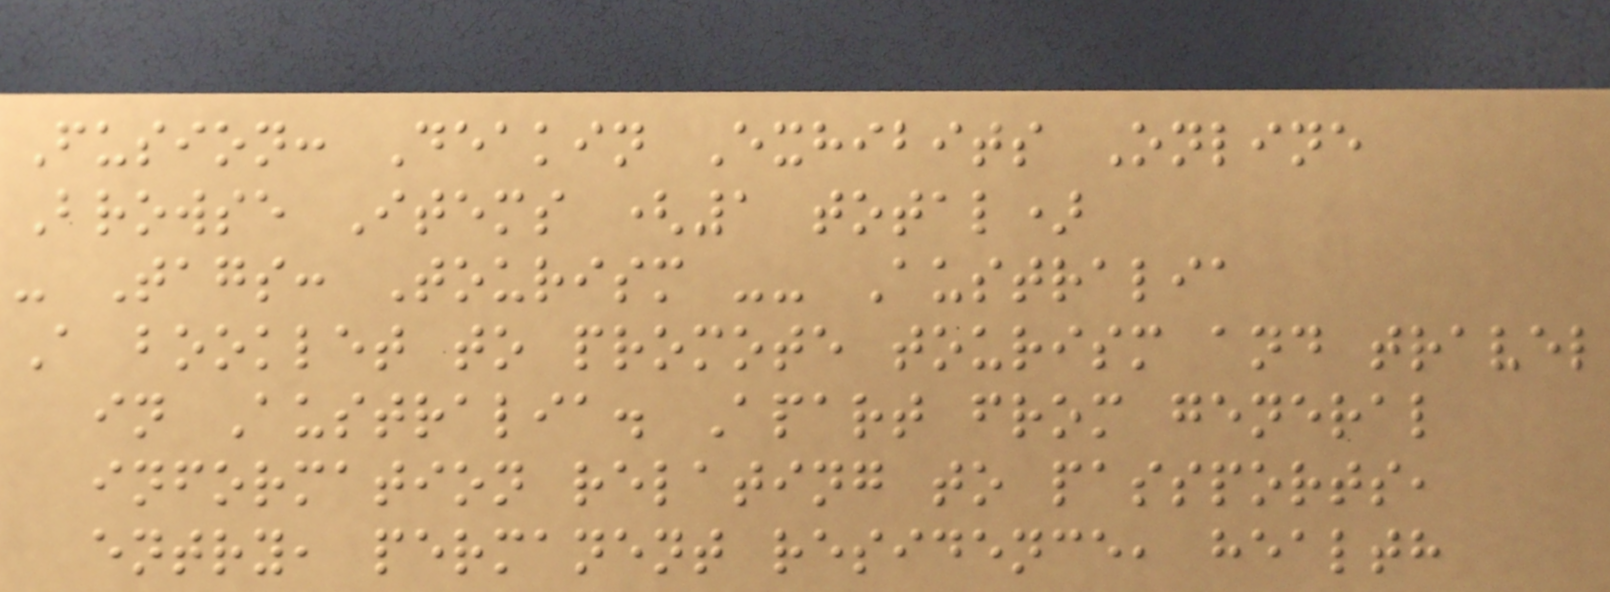Fusion: Deakin Exhibits Online
Browse Items (1 total)
- Tags: Tourism -- Australia
A booklet to promote tourism and travel
in Australia. Apart from general
information relating to passports,
entry, permanent residence, health
